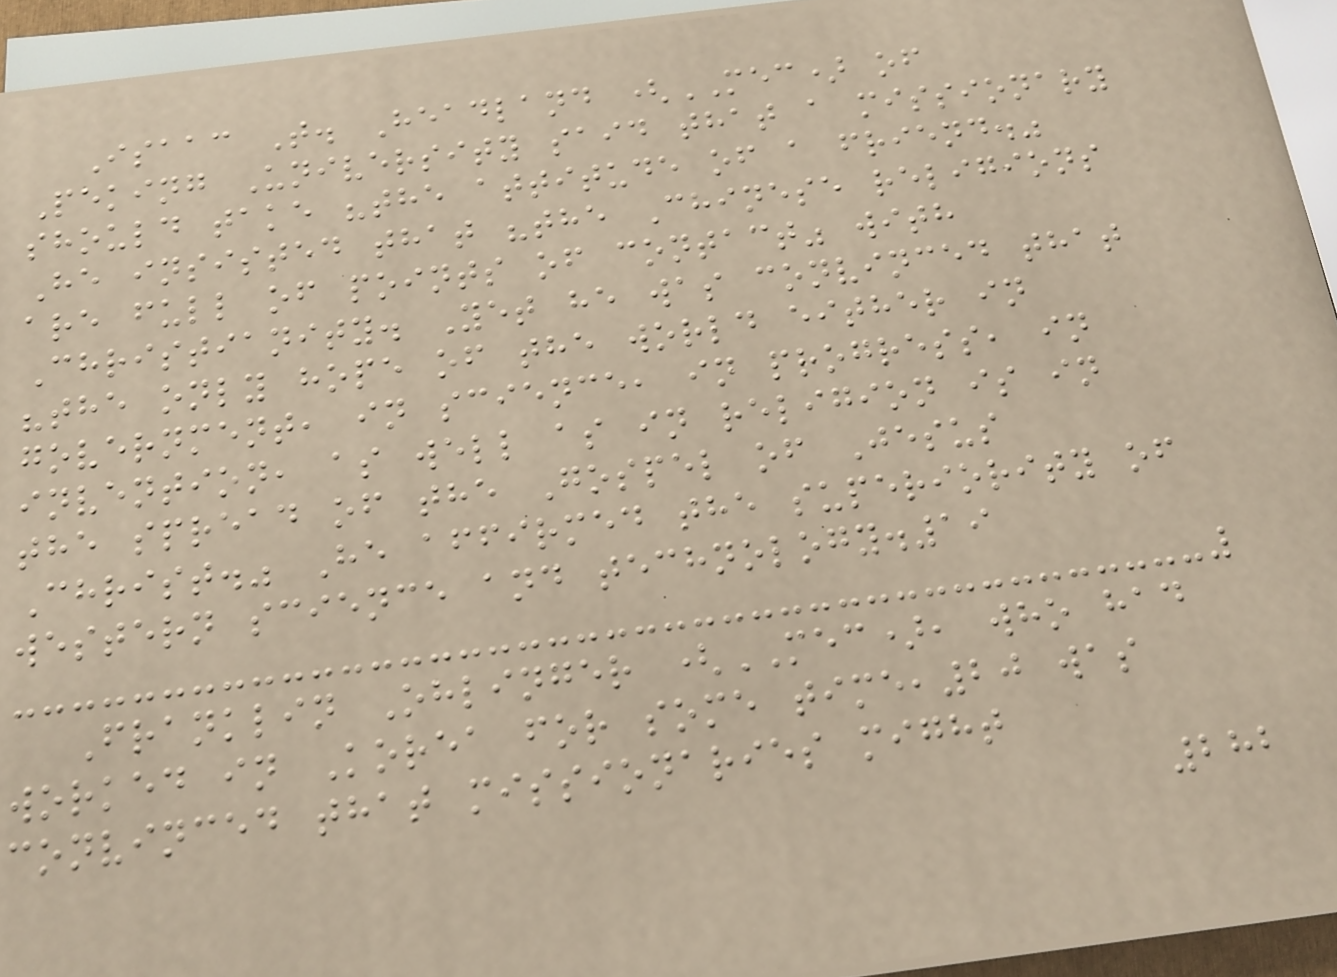Isaac T. Headland (MEC) of
Peking University said that a missionary
should take "the attitude of a friend."
He insisted that "the Chinese religions
are full of points of contact" with
Christianity. Yet he was convinced that
"the only hope of the world either in
government, in science, in progress, in
invention, as well as in religion is in
the spread of the Gospel of Jesus
Christ." He affirmed the superiority of
western science and technology.19
Franklin Ohlinger (MEC), who had
worked in Korea for some time,20 was
convinced that missionaries might
282
